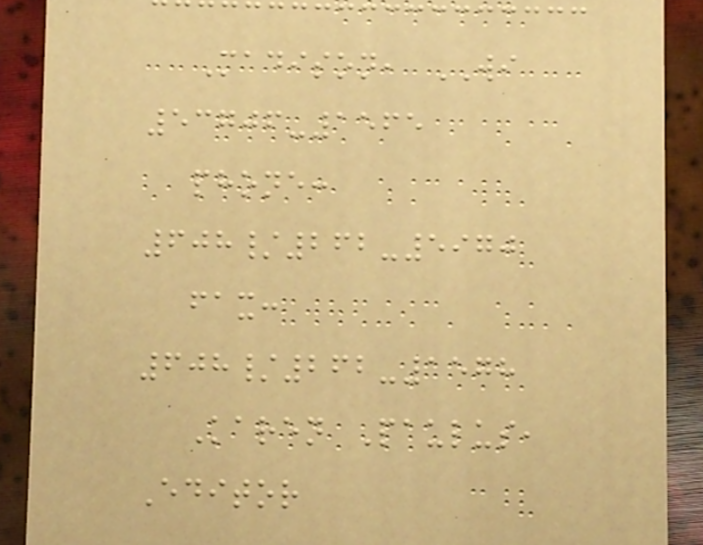Madison, WI
53706-1565
phone:
608/262-5970
fax:
608/262-1578
Karen Paulus,
Editor
